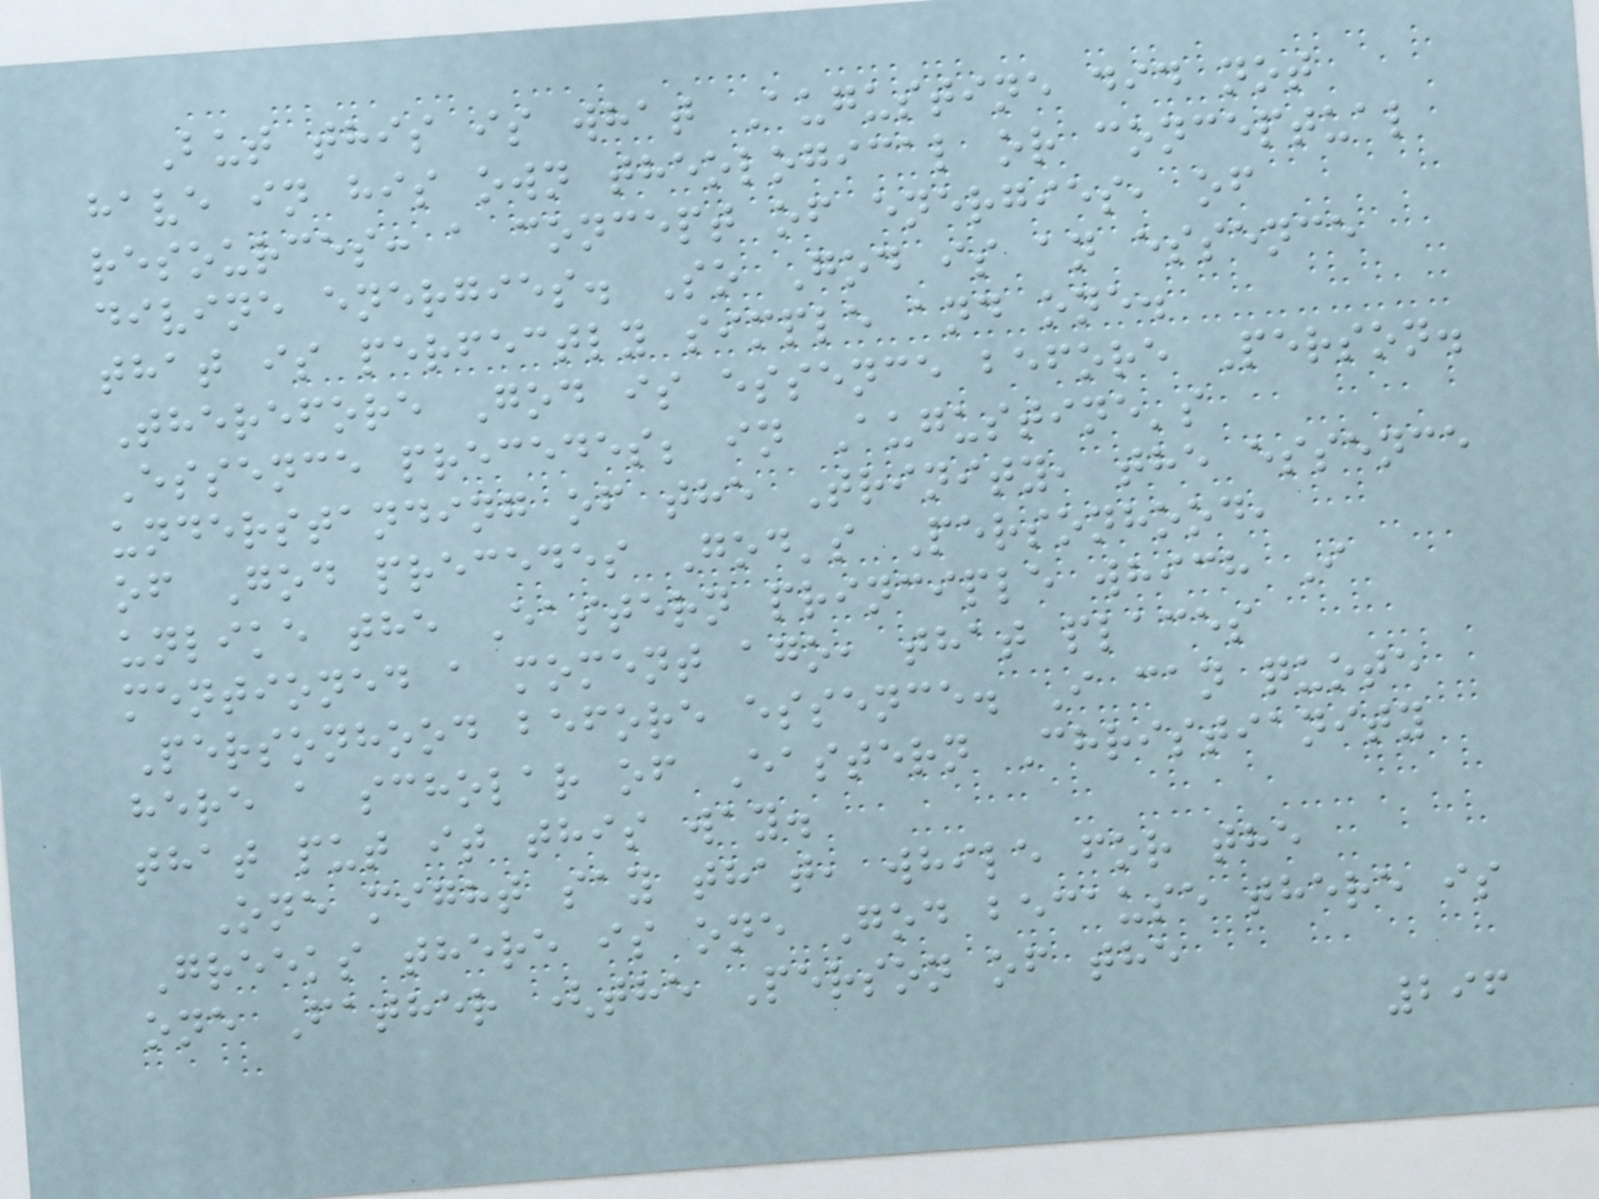But this is what Augustine did not
have in his own theological or conceptual
resources: a concept of energies, of
divine energies. So God is an essence
that is perfectly simple and one.
Therefore God is essence before Person.
Essence precedes; in Augustine's
understanding of the Trinity, the essence
of God precedes God's Personhood,
unlike the Eastern principle which I
mentioned a moment ago, that places
Personhood before essence. I can quote
here a scholar of Eastern Christianity
that put it this way.
One might say that, while for the
Greeks there is one God because there is
one Father (the Person of the
296
